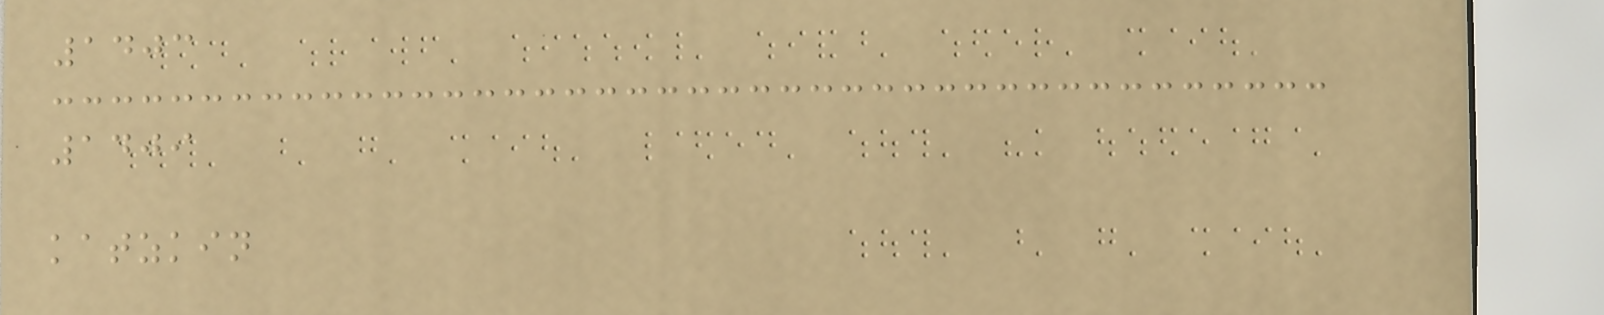1403
1409
katzkin
